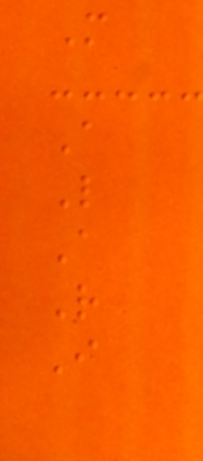M
A
L
A
R
I
